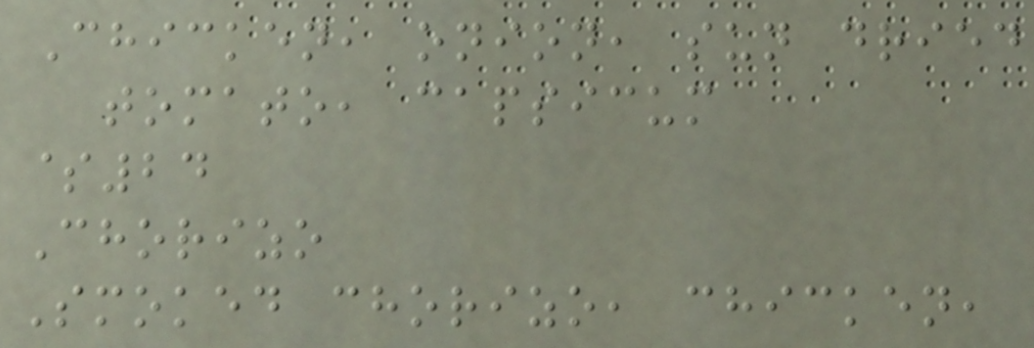Chicken, onion, sun dried
tomato, capsicum
$24
Chorizo
Smoked chorizo, chicken,
